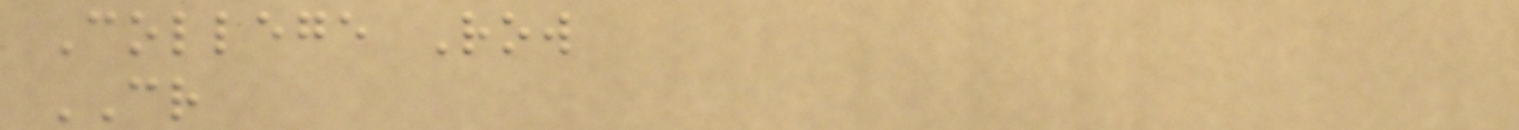College Row
CR
